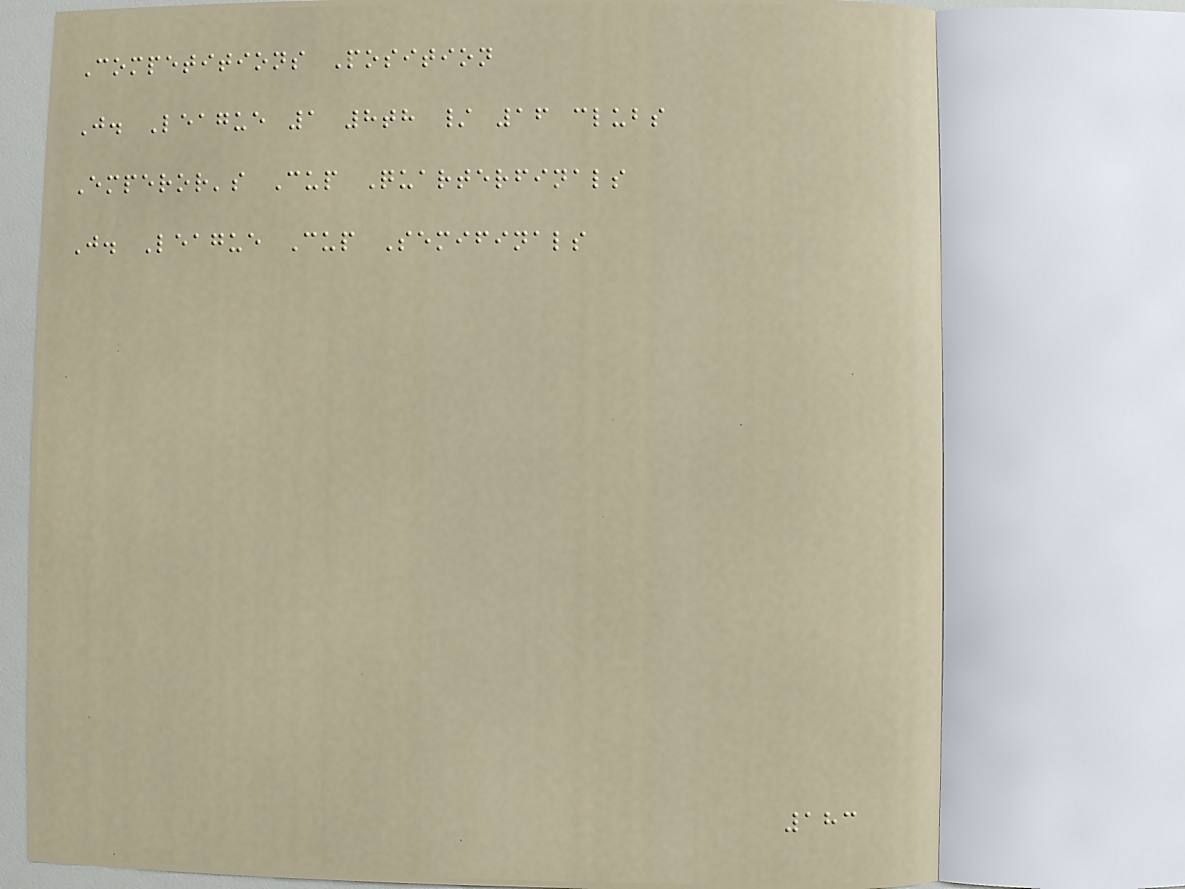Competitions Position
J. League 1 8th / 16 clubs
Emperor's Cup Quarterfinals
J. League Cup Semifinals
183
